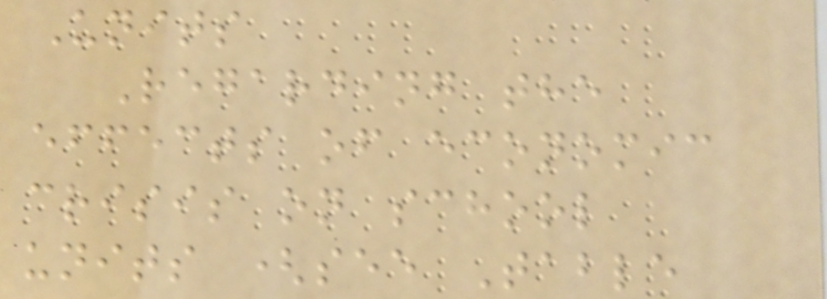Units
Regarding the
effects of economic
crisis on school
units (see Table
